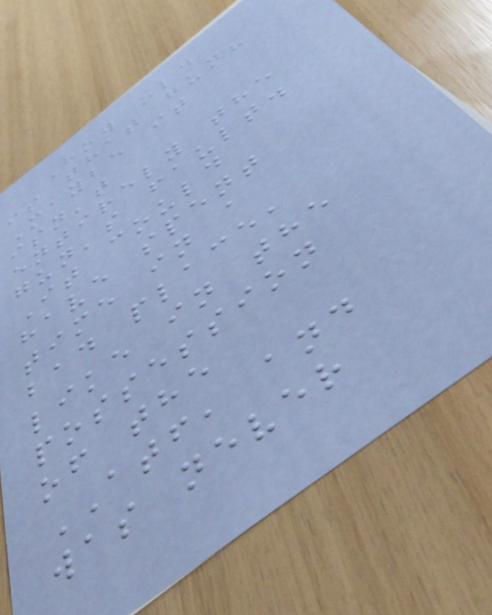How old
is that gun?
Maybe it
isn't
entirely the
gun's fault.
It could
have spent
time in a
bad place,
like in the
possession
of the
ATF, and
was never
